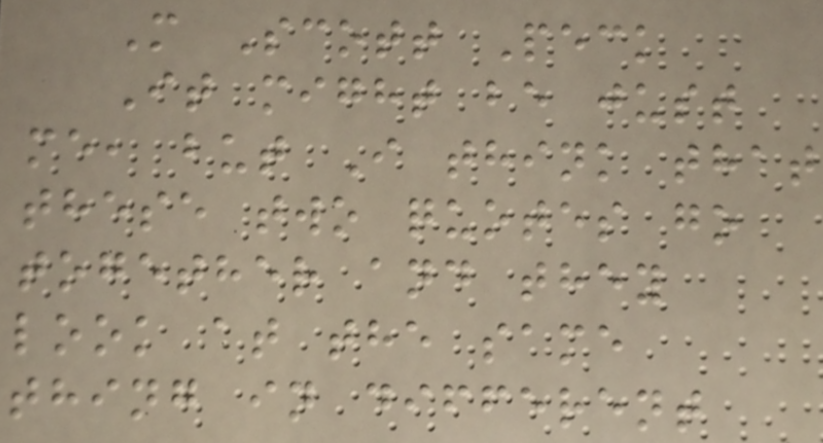M Scott Peck
It might be just
me, but I think that
these two quotes go
together and they
look at the same
thing in different
